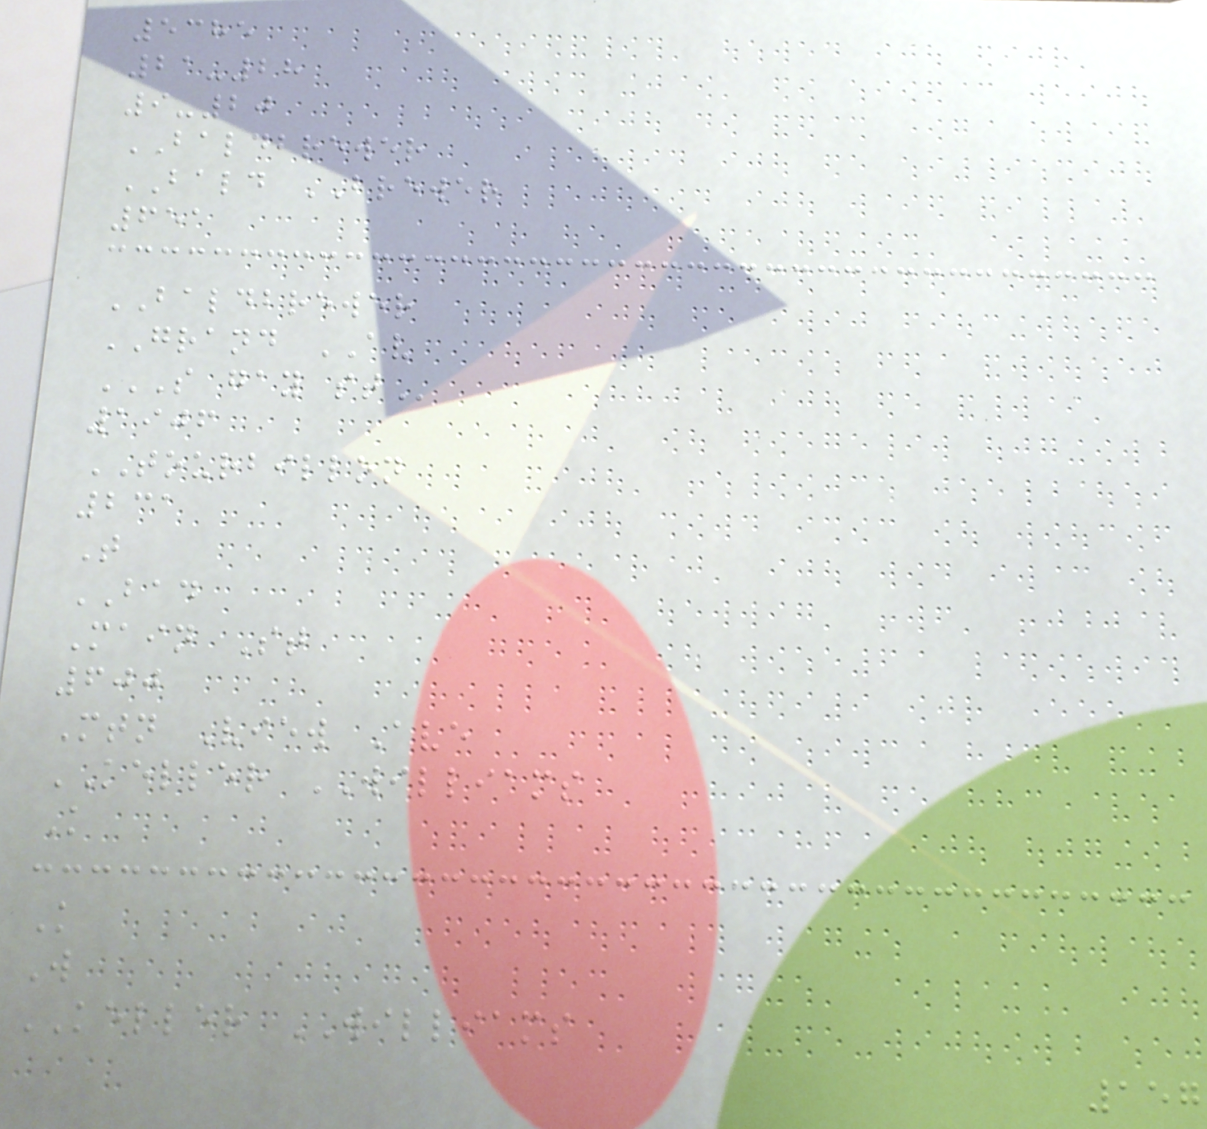5385
21-28
9-20
BALDBREWER
BALD BREWER
651
BALDBREWER
GRAND AV
S GAY ST
1906
TOURBILLON
231
T
BAD
Main St
600
Mtn View Ave
KELLER WILLIAMS
K
K
W
KELLER WILLIAMS
157
